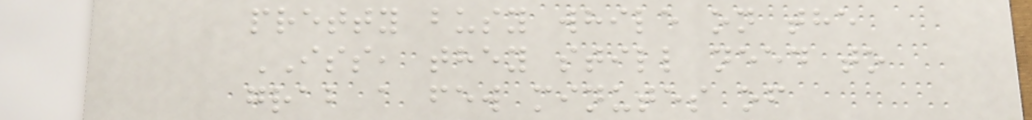pretty busy while on the
ISS, they still need to
grab a few minutes of
